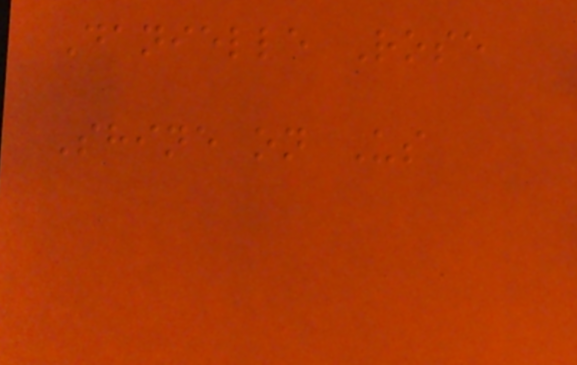Danielle Rose
Shine on Us
